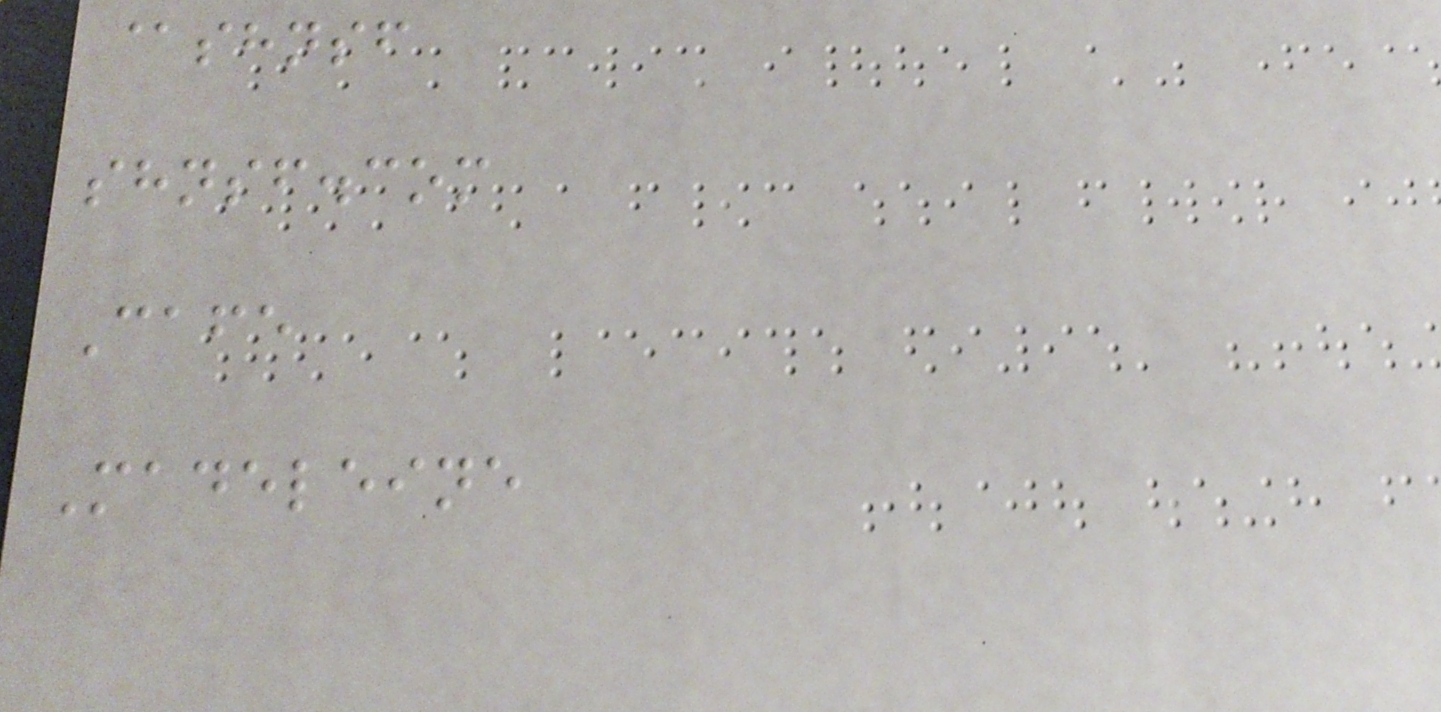@shnsf
shnsf.com
Cafe
Madeleine
